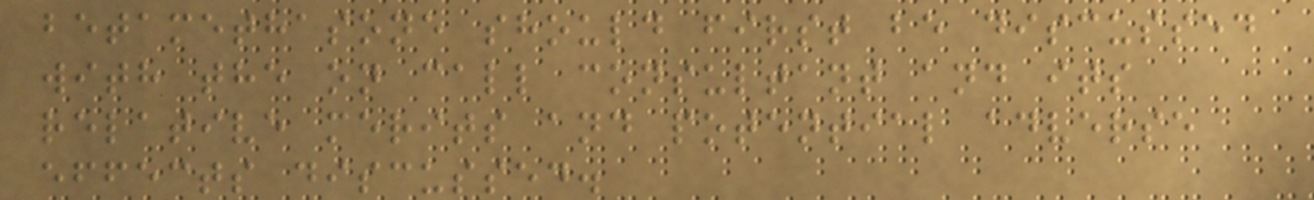betamethasone should first be discussed
with the on call consultant and its
relative merits and potential adverse
effects discussed.
